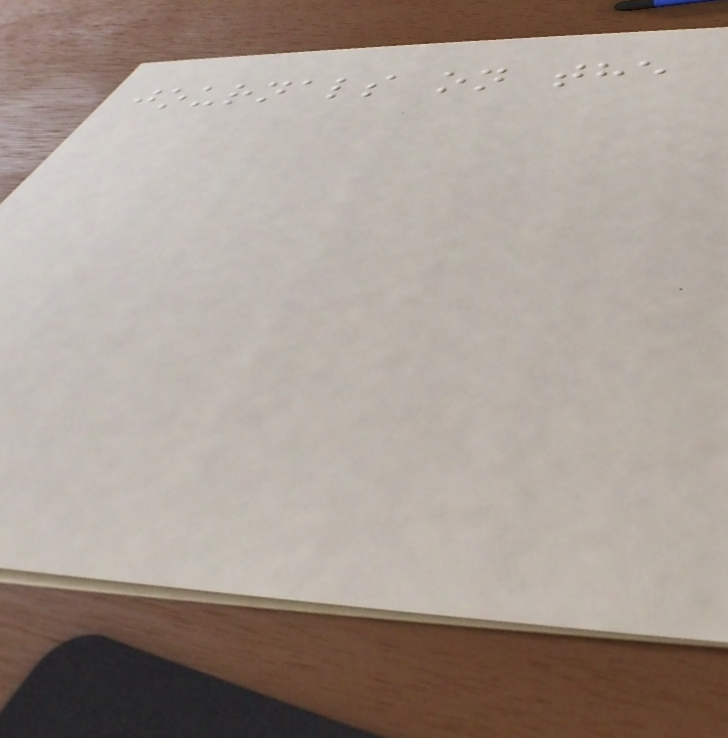journals on the
